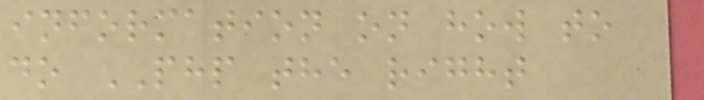information on how to
do PHP the right
